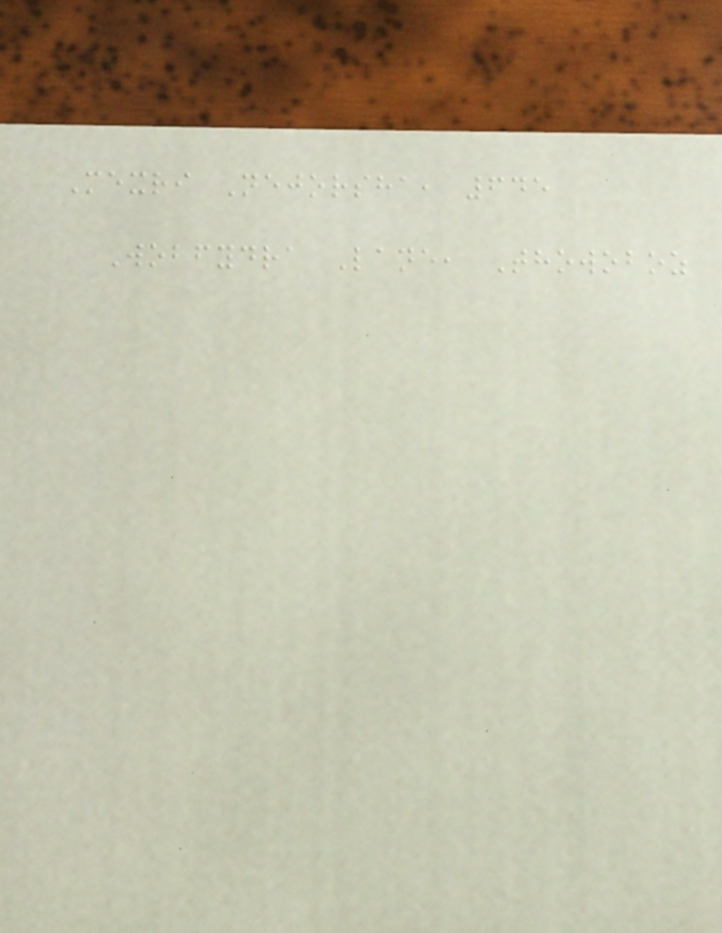Mexri Nejorsha, 645
Wobfydra Lane, Thowoboz
